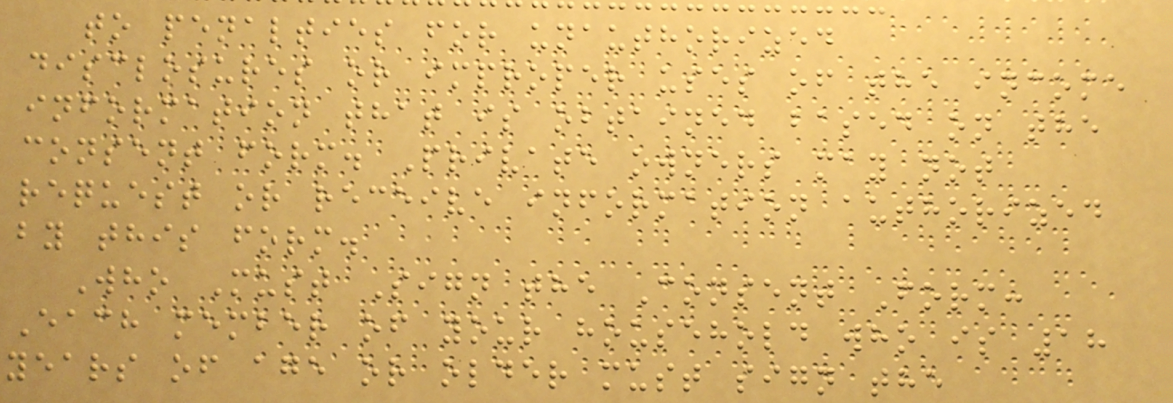to penalties for unauthorized
disclosures or improper uses of the income
information that is obtained based on the
consent form. Private owners may not
request or receive information authorized
by this form.
Who Must Sign the Consent Form:
Each member of your household who is 18
years of age or older must sign the
